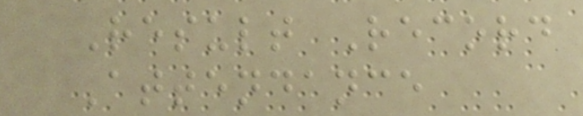Result Record
Attendance
